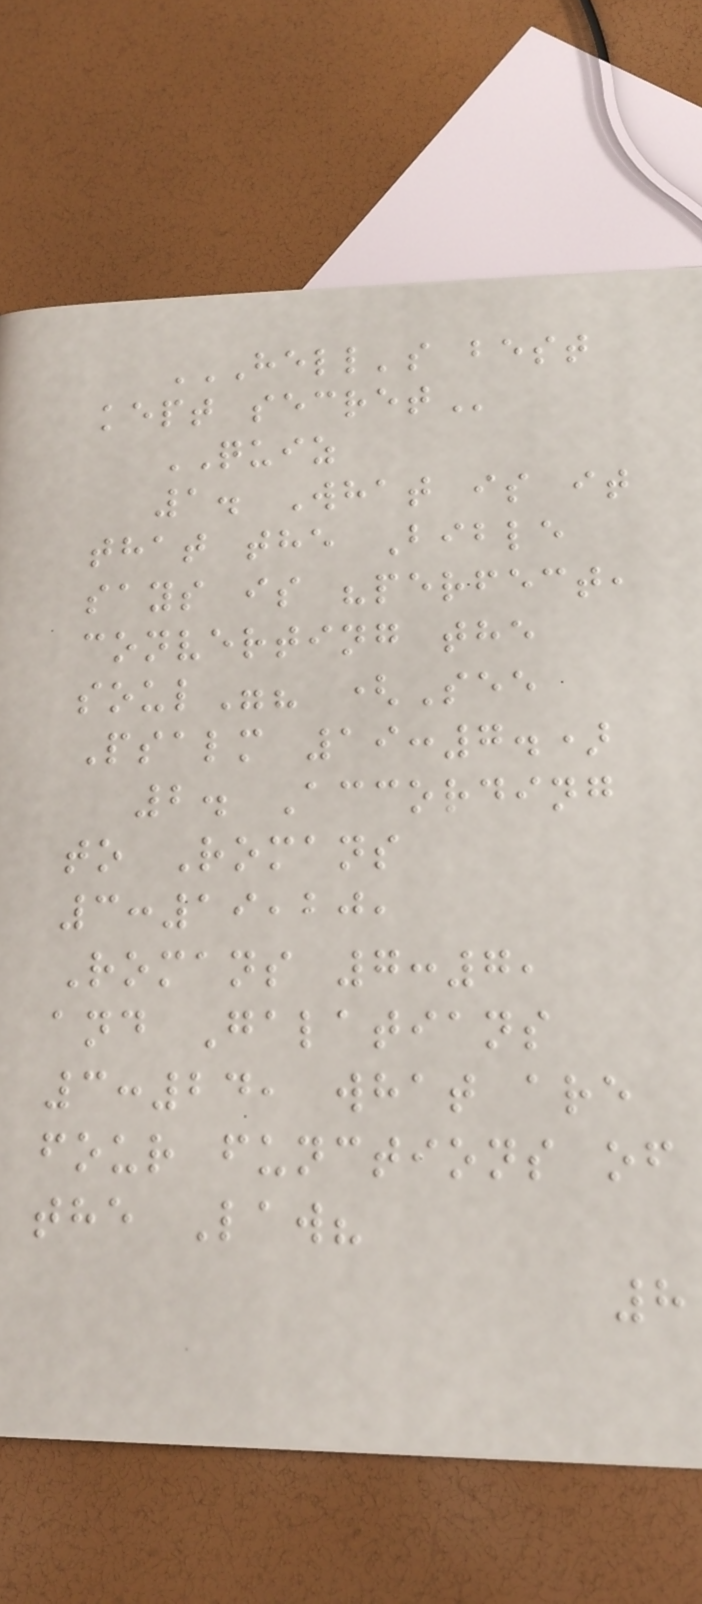HELL'S BEST
KEPT SECRET
QUIZ
1. What is it
that the Bible
says is "perfect,
converting the
soul"? (See
Psalm 19:7.)
2. According
to Romans
3:19,20,
Romans 7:7,
and Galatians
3:24, what are
four functions of
the Law?
8
